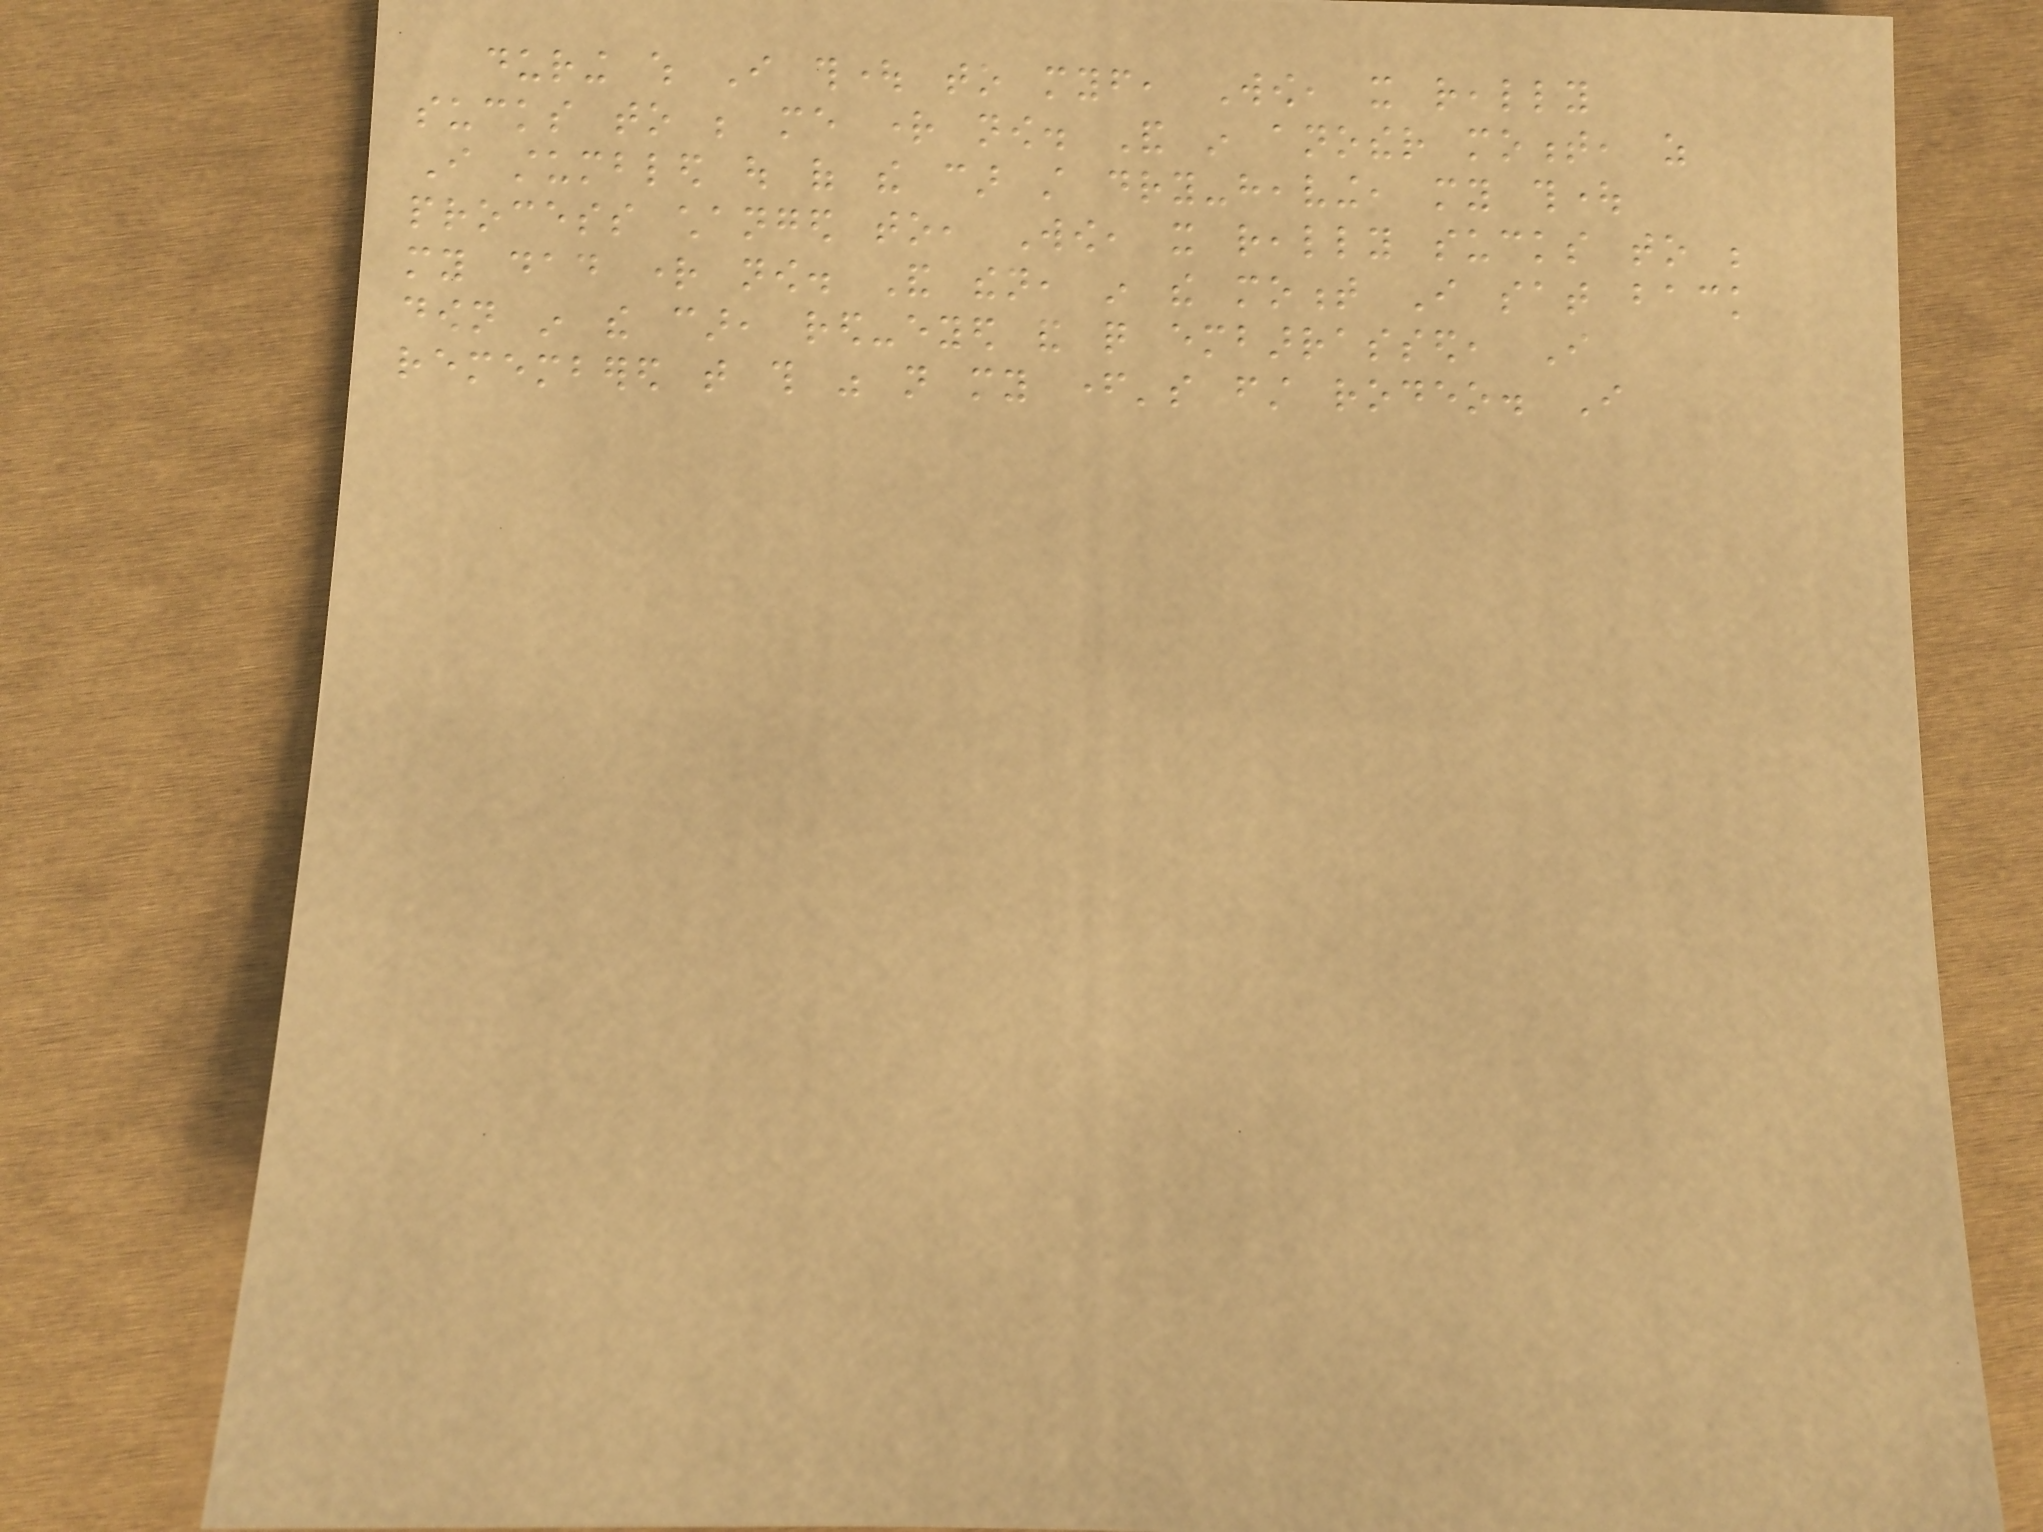during which I thought to myself, Wow, it really
sucks to be me right now. And in another moment, as
I stumbled out of the car still dry-heaving, my thought
process changed to, Wow, it really sucks to be
my dad right now. And then, in the moment I sat back
down in the car, red-eyed and quite embarrassed, I
remembered that this was not my father's first rodeo. I
